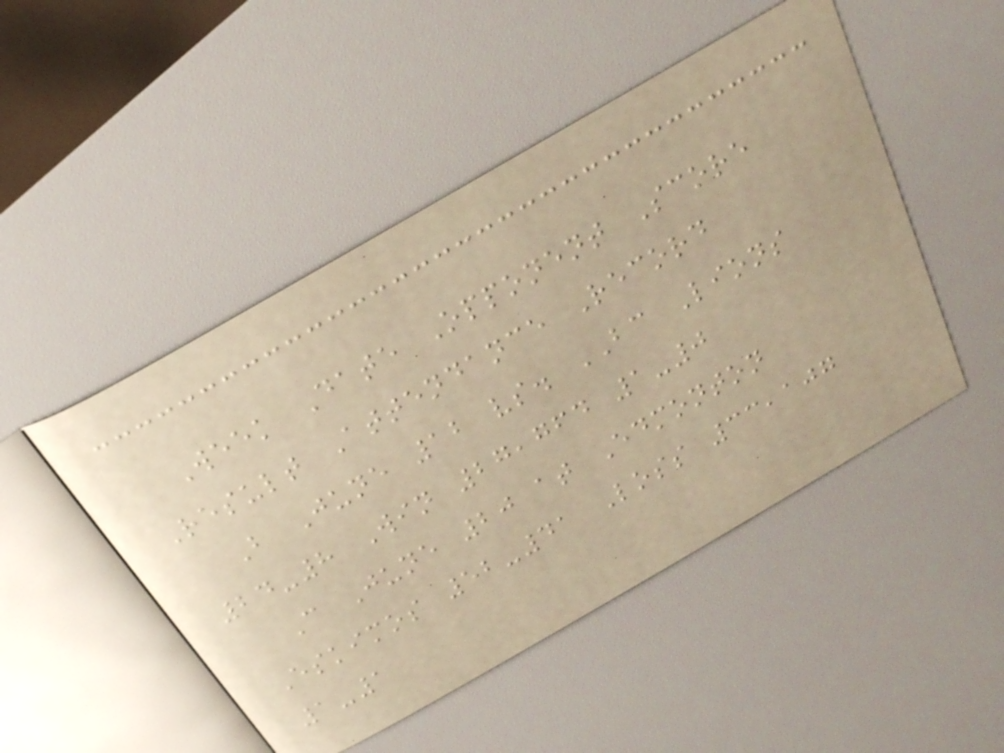Week Date Opponent Score
Result Attendance Record
B June 12 vs. BC Lions
24-8 Win 27,764 1-0
C June 20 at Edmonton
Eskimos 52-41 Loss 33,107
1-1
